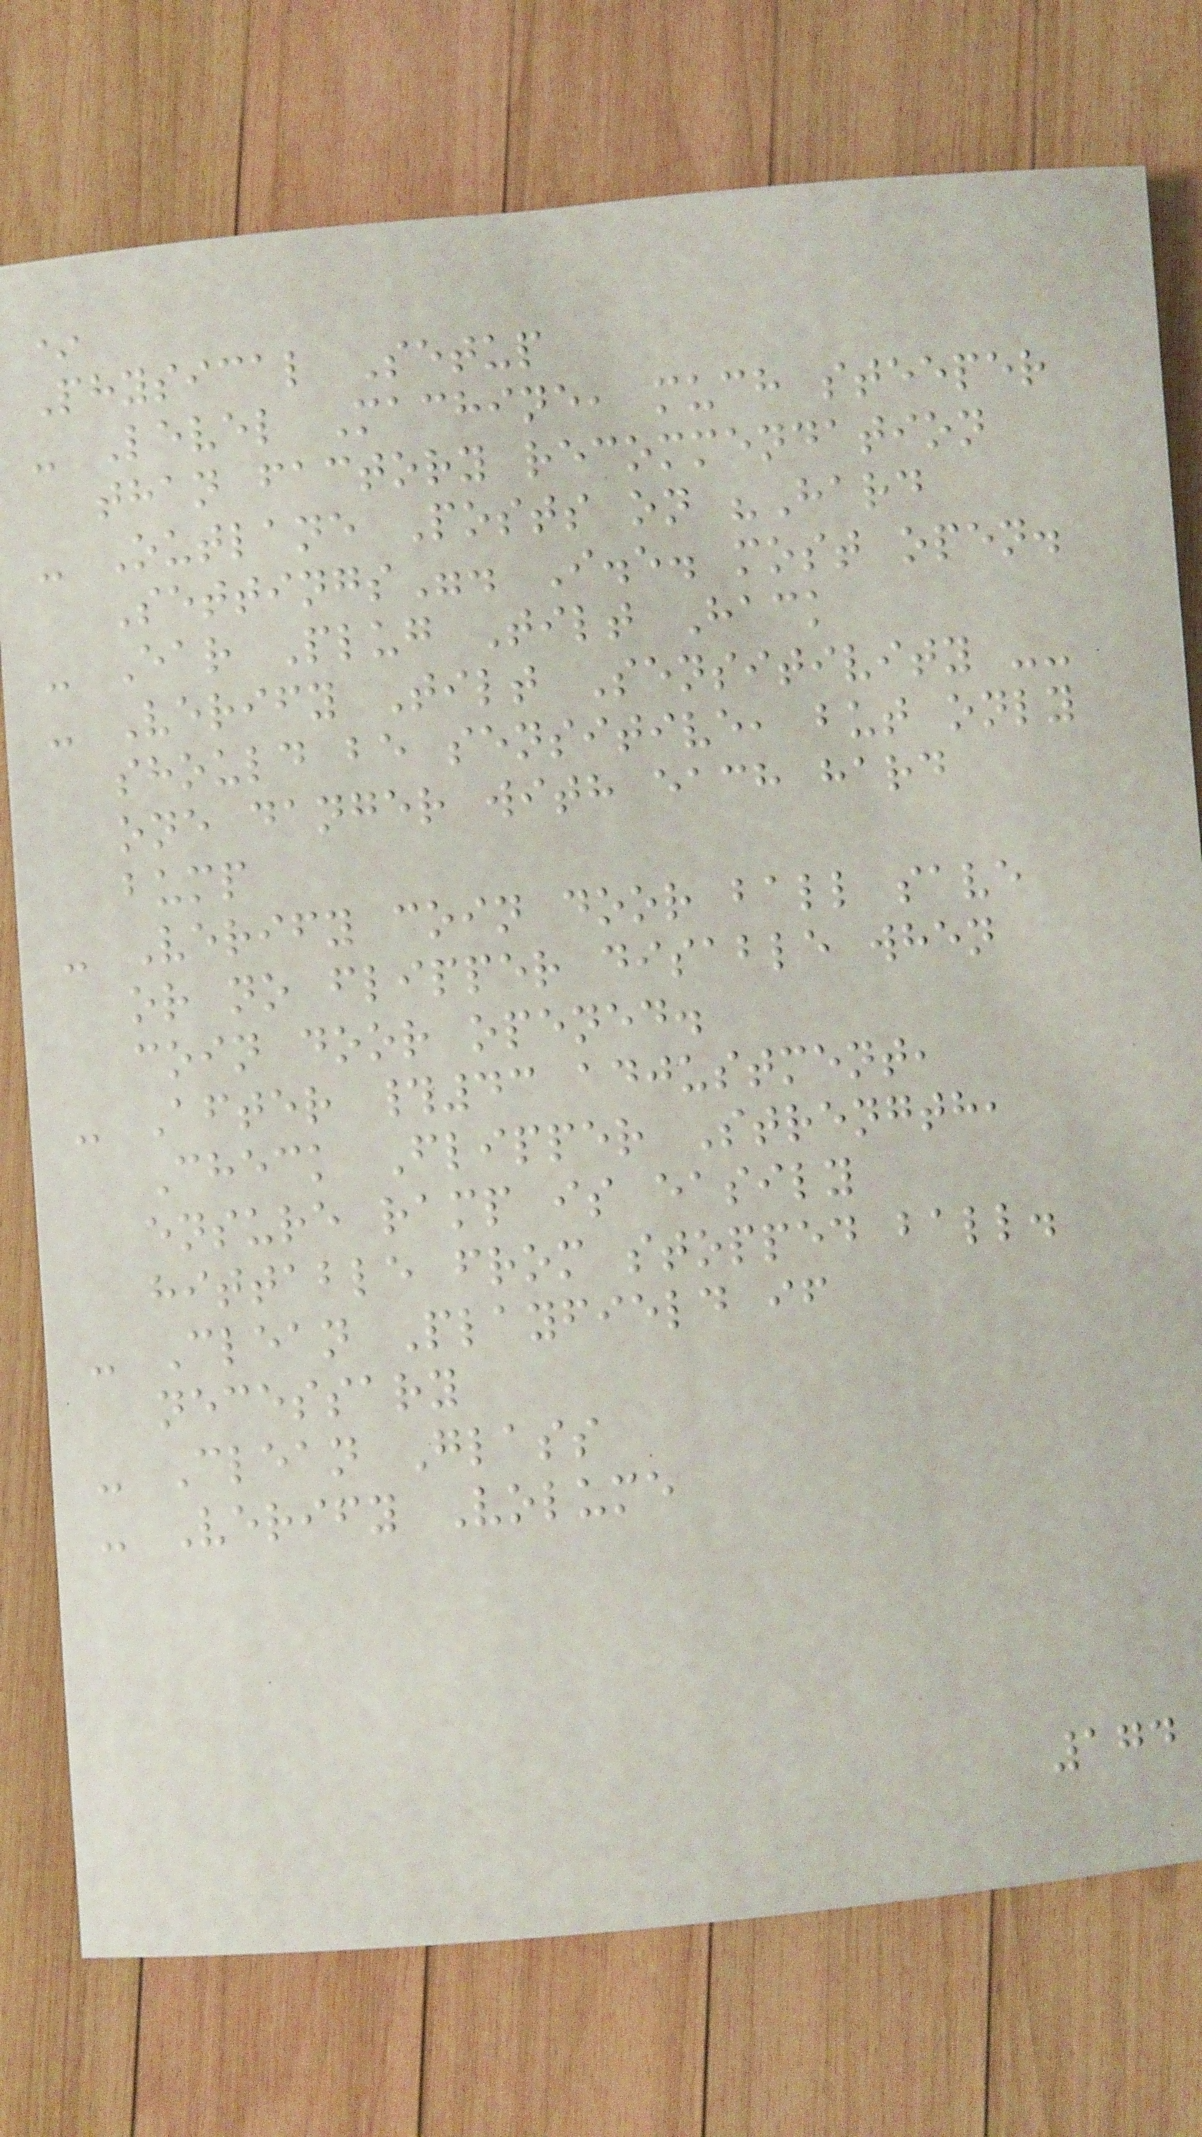*
Physical Setup
- Level Machine, much steeper
than factory recommendation
- Outlane Posts on "Hard
Settings". I.e. most open.
- Ear Plug Tilt Hack
- Verify Tilt Sensitivity --
should be sensitive, but only
one danger with each hard
bump
- Verify coin door ball save
or no flipper disable when
coin door opened.
- After #43 adjustment,
Check Flipper Strength,
ensure ramp is easily
hittable from stopped ball.
- Clean Playfield if
necessary
- Clean Glass
- Verify Volume
174
